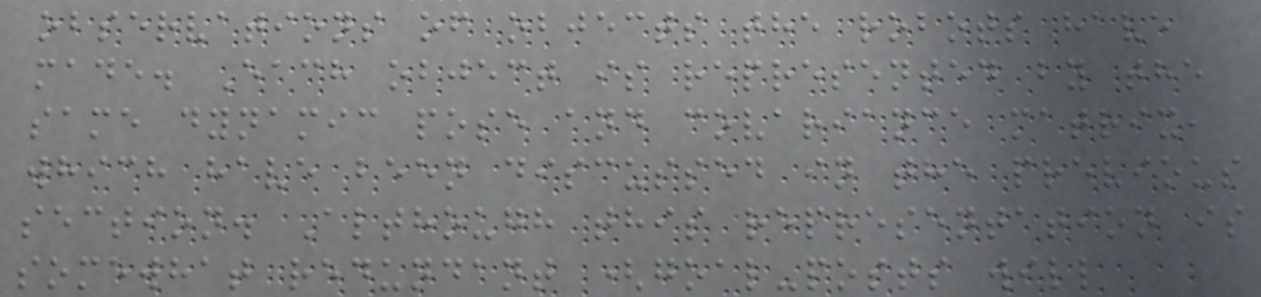observations of objects the robots have
made. Each object is represented by the
same dynamic pose and covariance matrix,
which have been discussed in the previous
section. Although this representation is
somewhat redundant (goal-posts will
